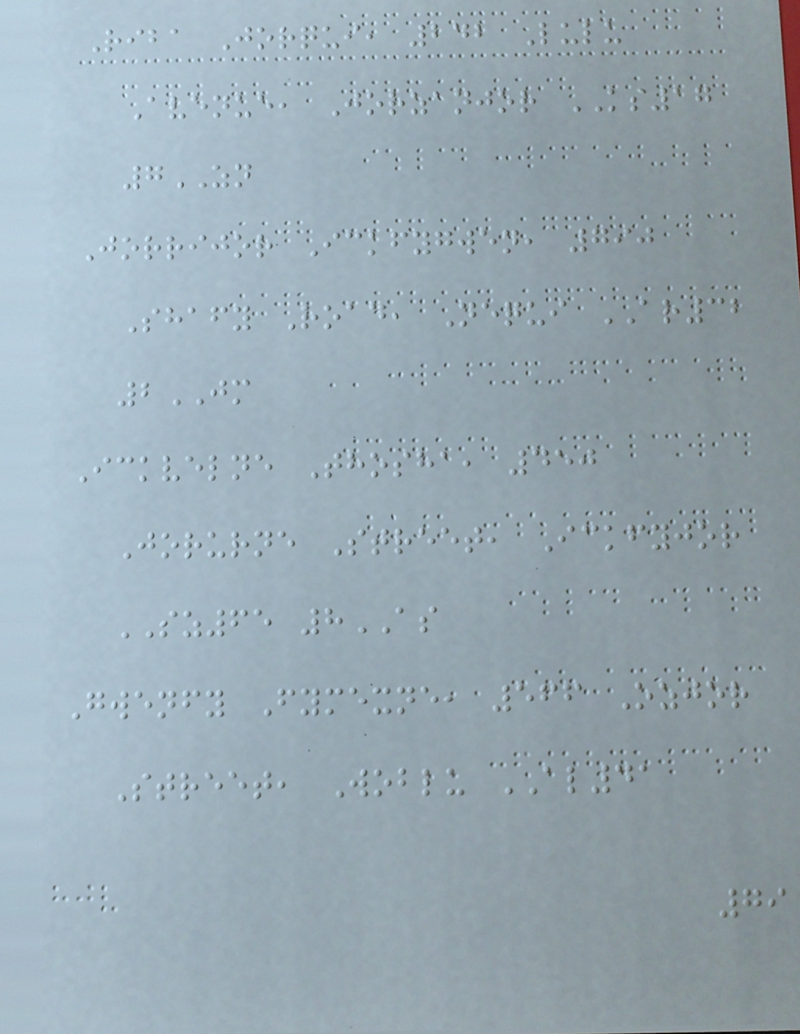Riba Jorqui, 242 Lulu
Avenue, Jorzanjor KS17
7ZN
Jorrijor Ickfygwen, 790
Shafy Road, Nequi AR32
2JM
Ickvelne Thosha, 450
Jorurne Street, Ickfyjor
SZ65 8AS
Gwenfy Fymexne, 566 Ozjor
Street, Woblu AL41
79
